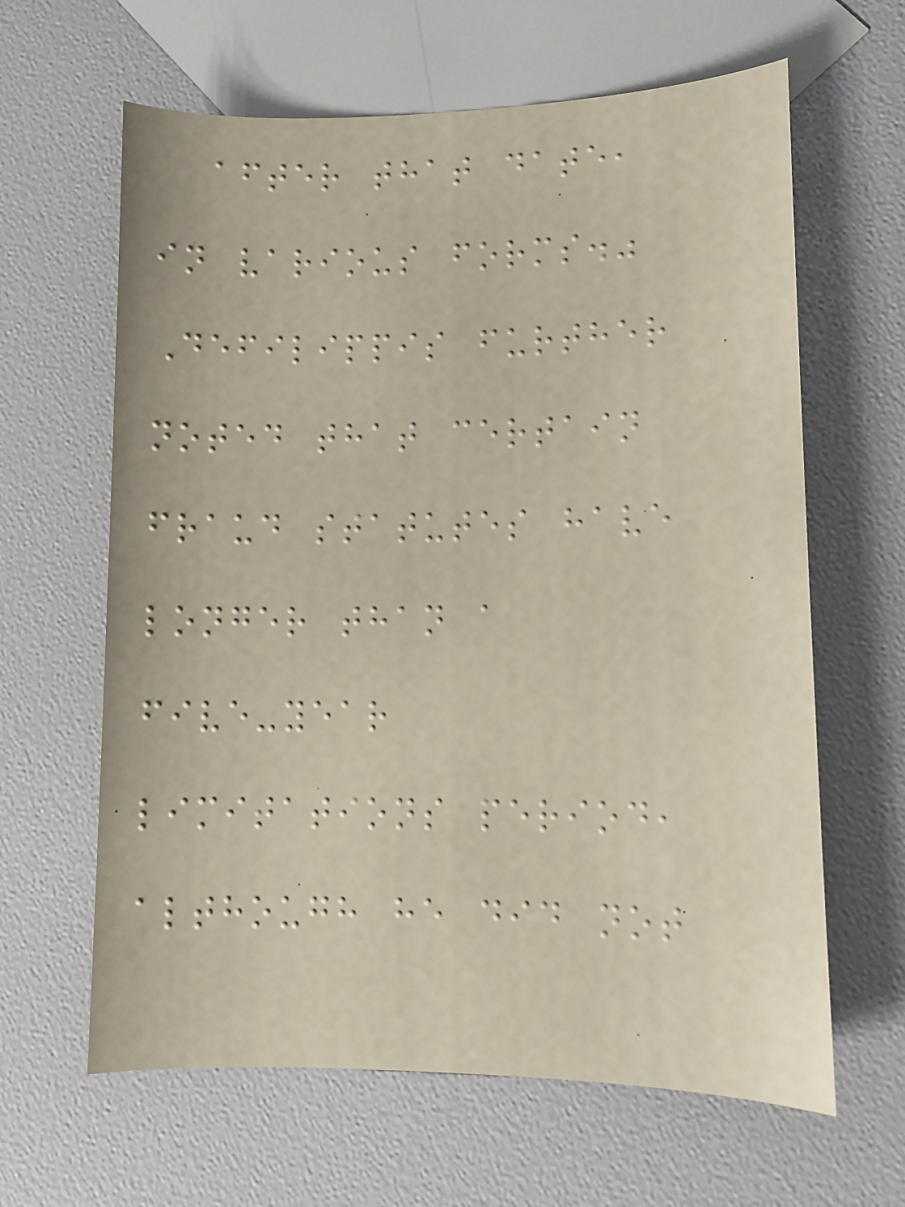after that date,
in various forms."
Defilippis further
noted that certain
fraud statutes have
longer than a
five-year
limitations period,
although he did not
